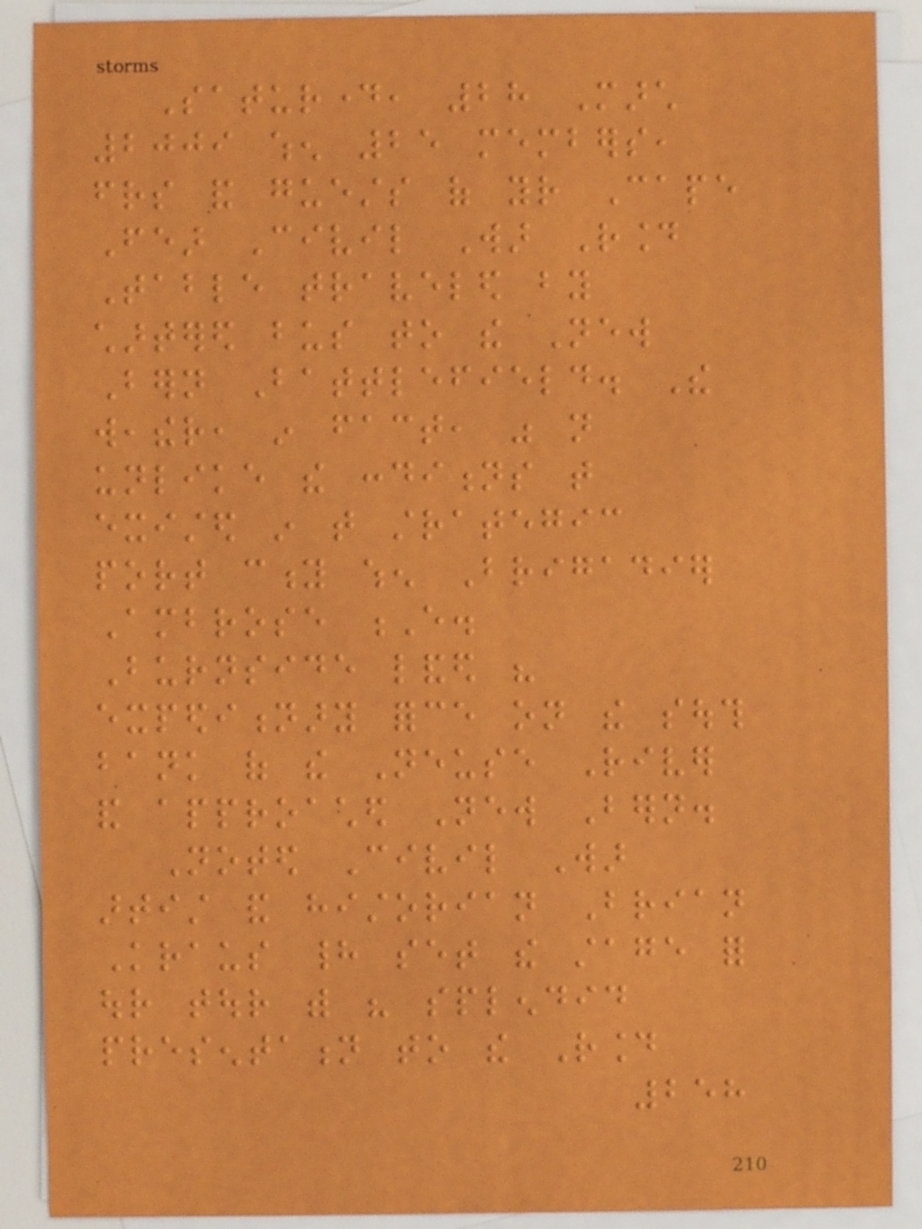Saturday, 28 March
2009 when 25 members,
friends and guests of your Cape
Fear Civil War Round
Table traveled by
chartered bus to the New
Bern Battlefield. The
weather, in fact, was not
unlike the conditions that
existed in that strategic
port city when Brigadier
Ambrose E.
Burnside landed his
expeditionary force on the south
bank of the Neuse River
and approached New Bern.
Noted Civil War
artist and historian Brian
Kraus had set the stage for
our tour with his splendid
presentation to the Round
258
